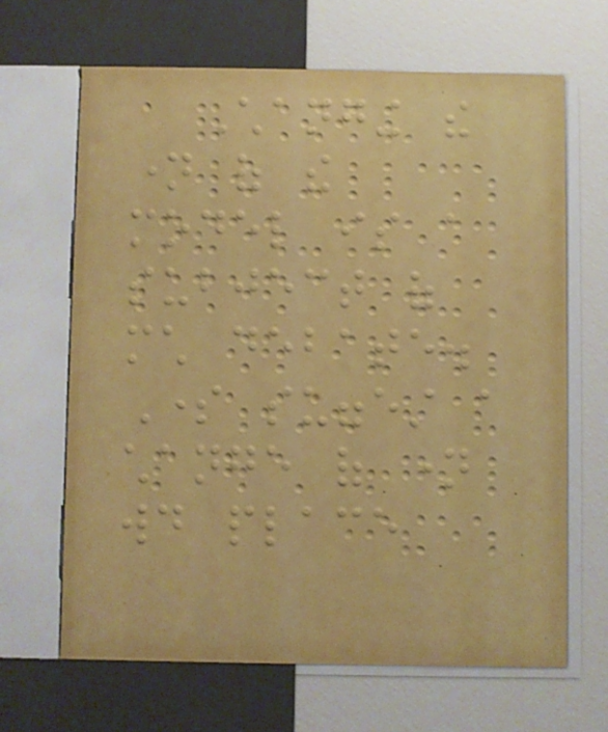Changing the
name of the
model is a
subject of
much debate.
Some suggest a
change of name
would place
